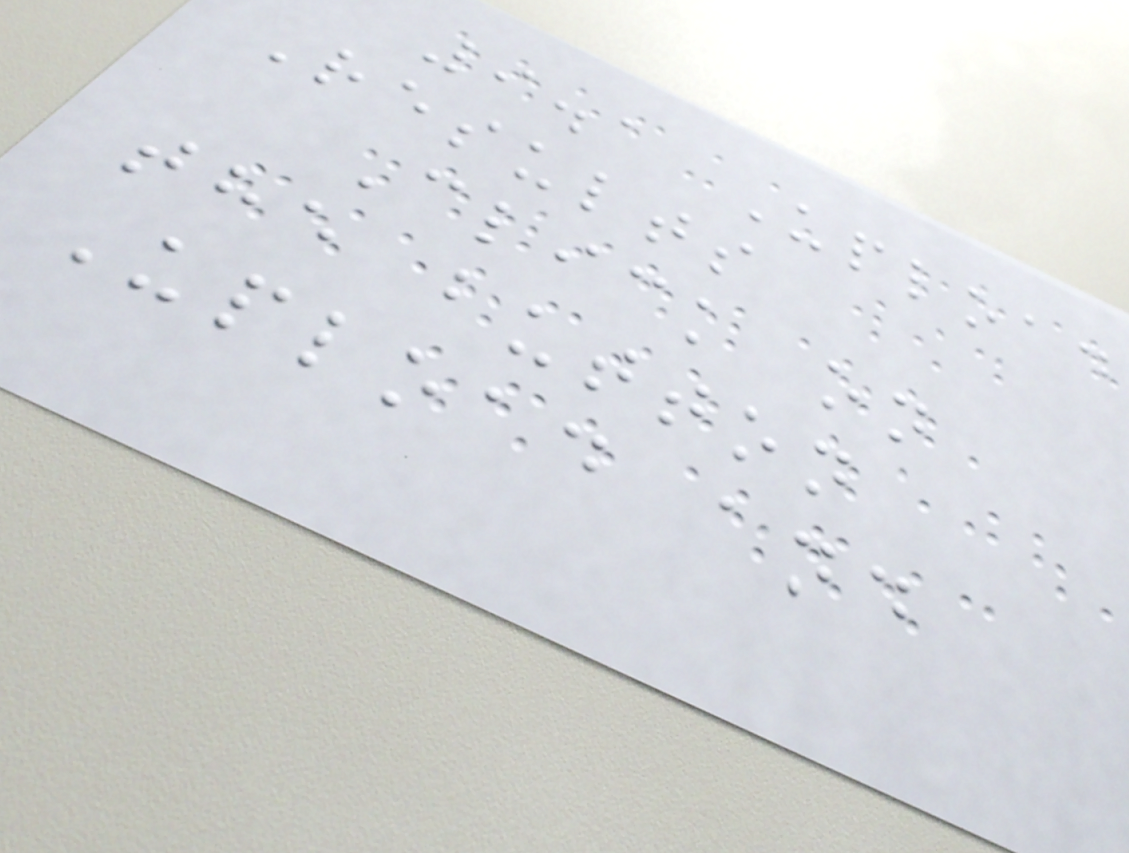9.1 Upload
Results
Click on
the button
Upload and
